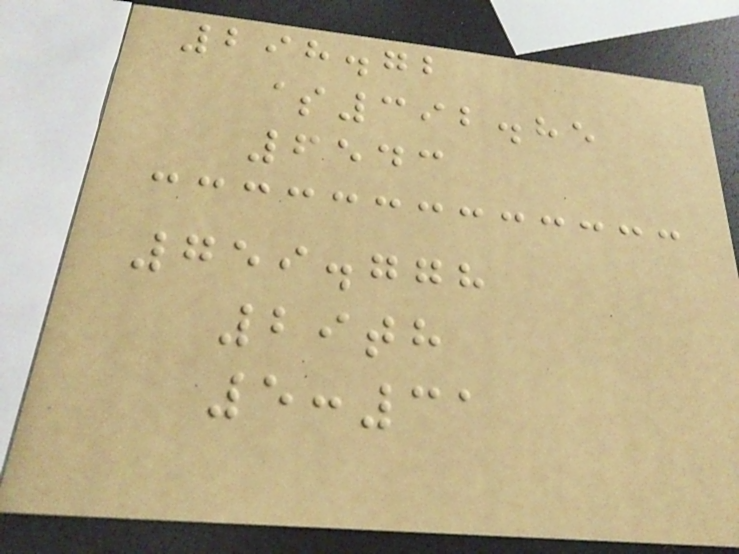298.72
$392.85
6543
759.778
29th
5:31
